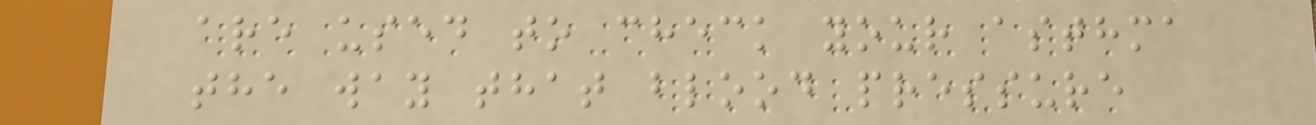are used to check your asthma
the way that blood pressure
